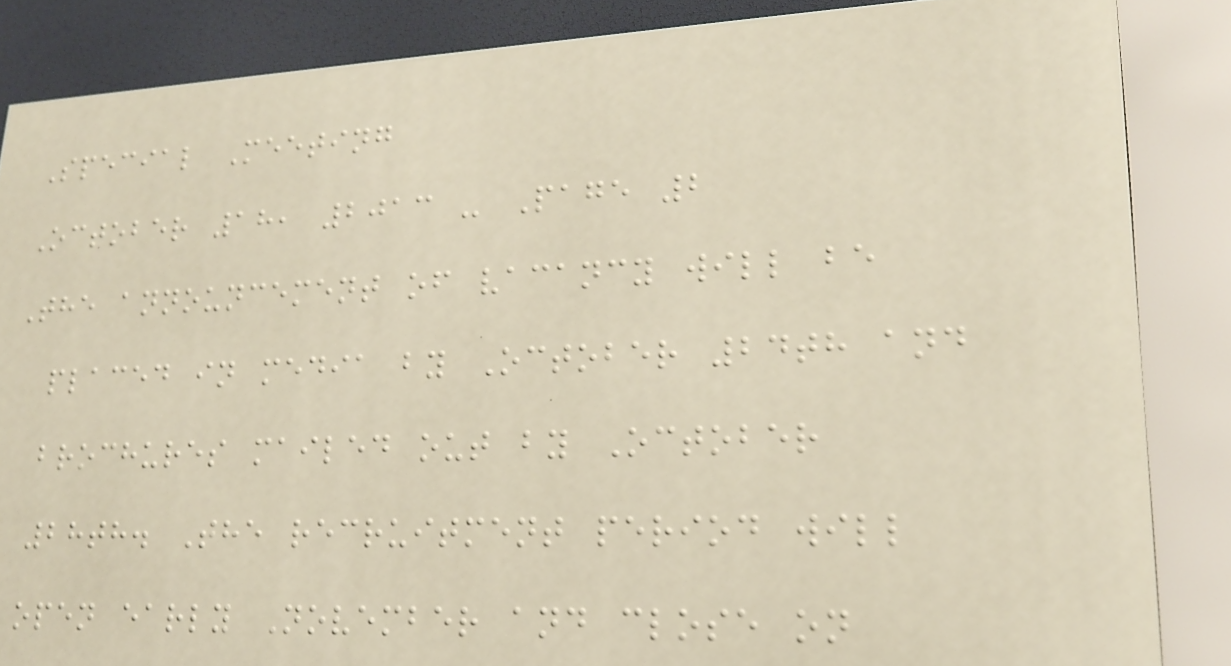Special Meeting
October 18, 2013 - Page 2
The announcement of vacancy will be
placed in media by October 24th and
brochures mailed out by October
28th. The recruitment period will
open early November and close on
